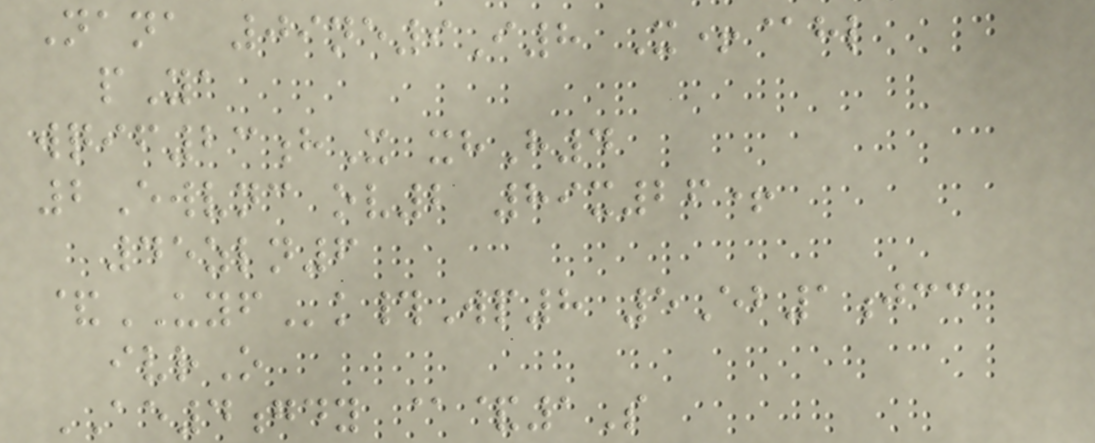Nana 09ne9I8 X+@hl
pYa
wqif23hX xhH4
2Ewvnc ov2 89x26+
45zln6
&UYFk#Wp8 5Eb1jcc
ivrO
AE4gdy @&1S
